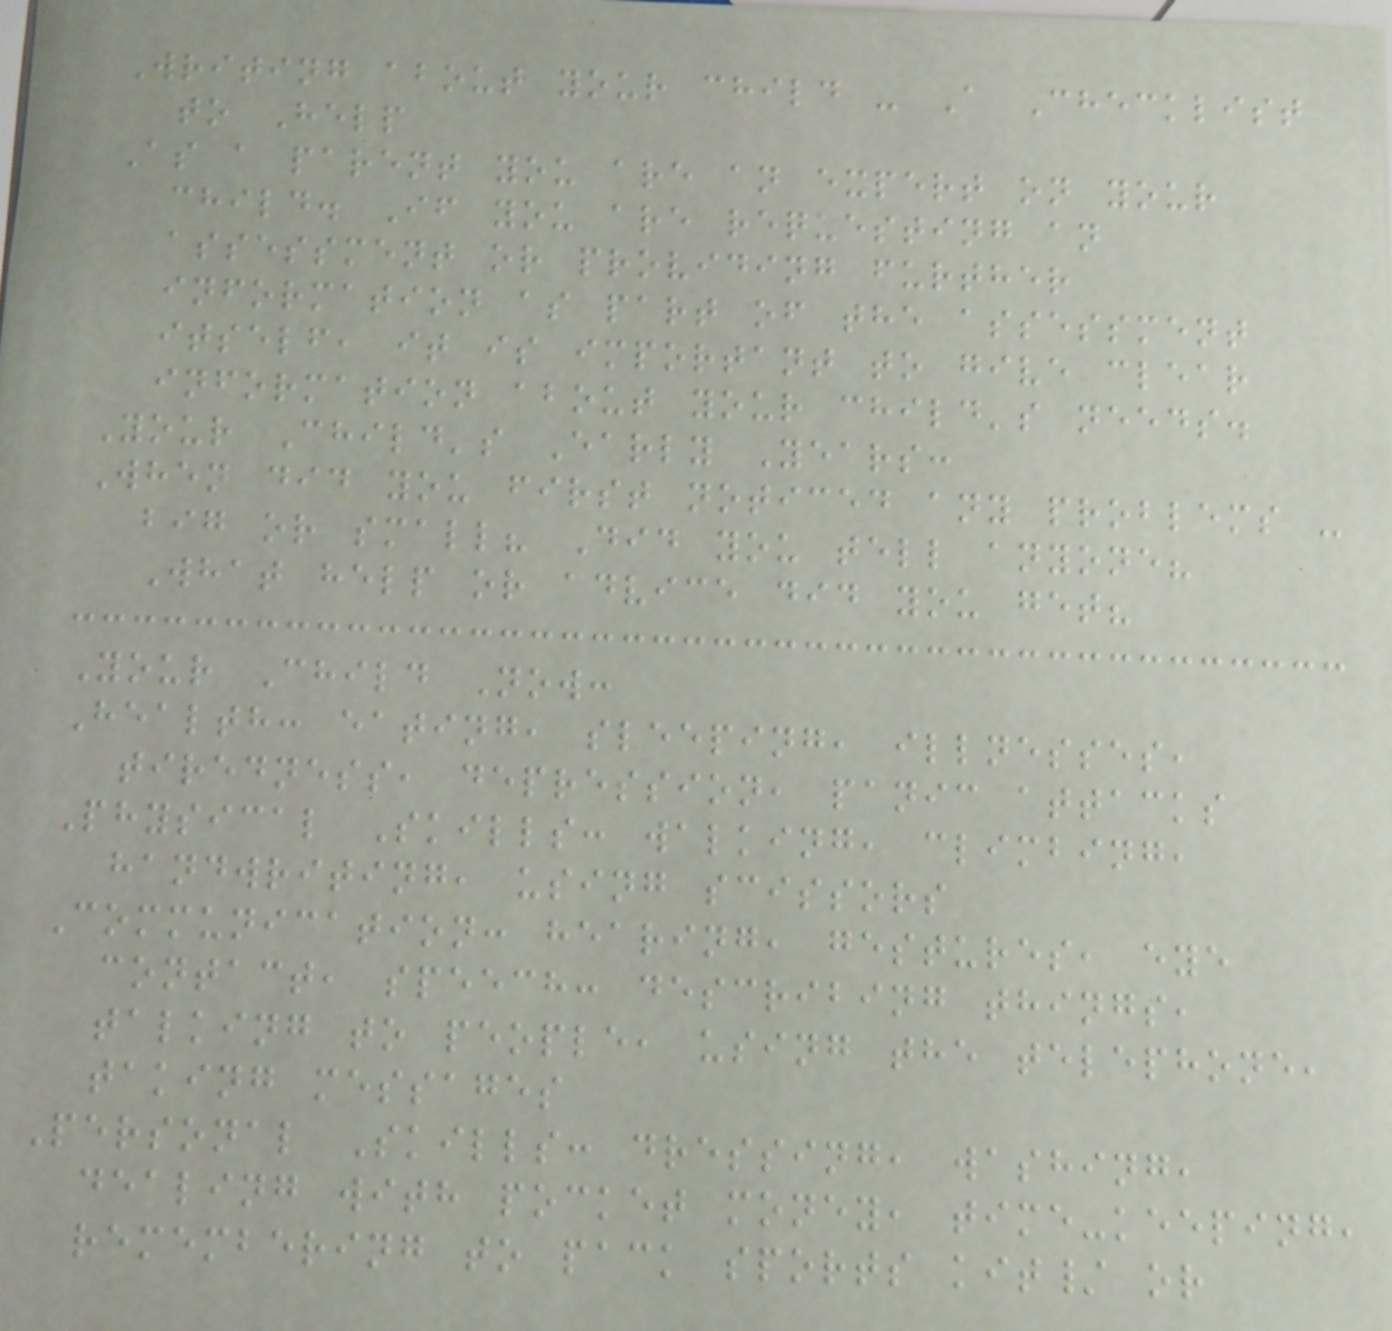Writing about your child - A Checklist
to Help
As a parent you are an expert on your
child. If you are requesting an
assessment or providing further
information as part of the assessment
itself, it is important to give clear
information about your child's needs.
Your Child's Early Years:
When did you first noticed any problems -
big or small? Did you tell anyone?
What help or advice did you get?
Your Child Now:
Health: eating, sleeping, illnesses,
tiredness, depression, panic attacks
Physical Skills: walking, climbing,
handwriting, using scissors
Communication: hearing, gestures, eye
contact, speech: describing things,
talking to people, using the telephone,
taking messages
Personal Skills: dressing, washing,
dealing with pocket money, time-keeping,
remembering to pack sports kit/ or
